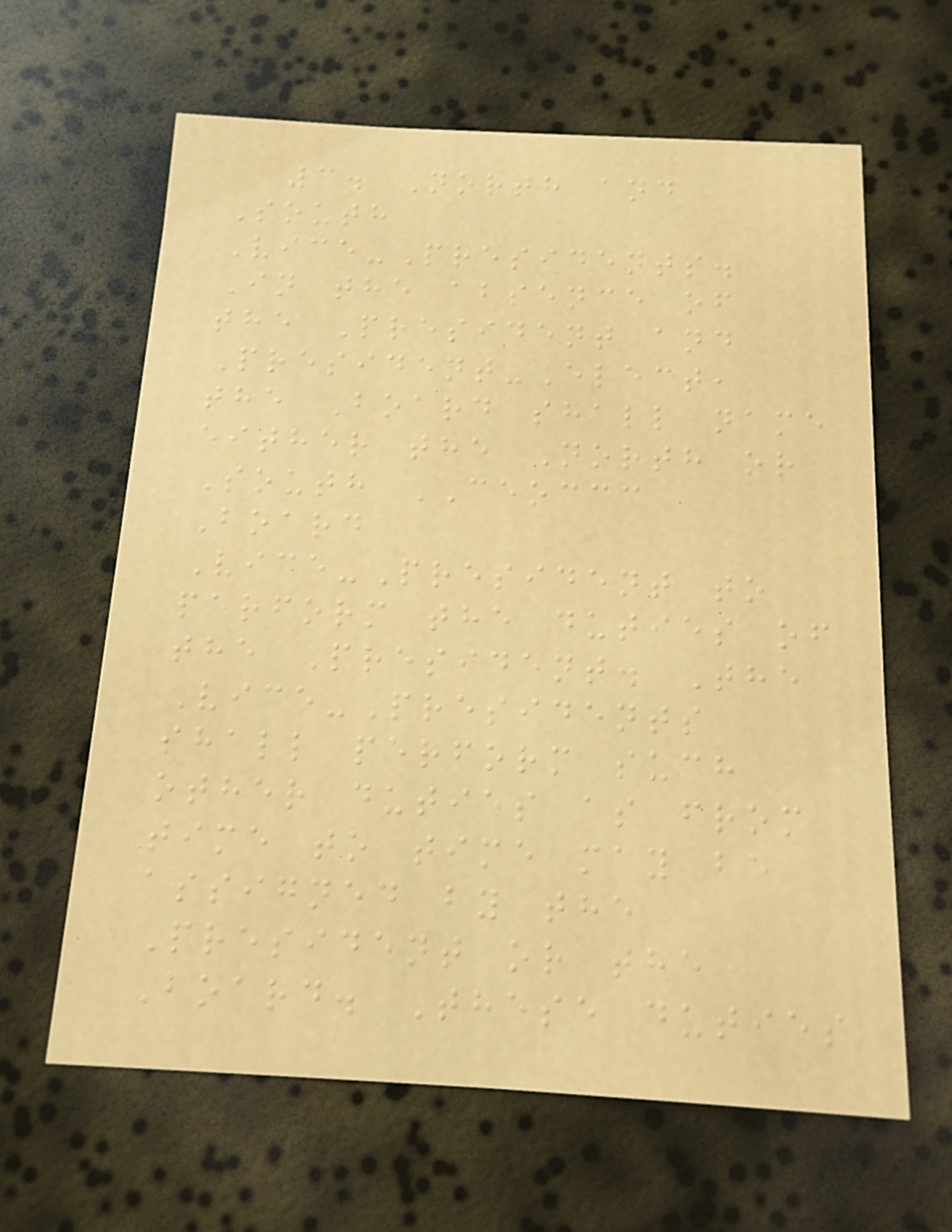3. North and
South
Vice-Presidents.
In the absence of
the President and
President-Elect,
the Board shall name
either the North or
South CEOCCC
Board
Vice-President to
perform the duties of
the President. The
Vice-Presidents
shall perform such
other duties as from
time to time may be
assigned by the
President or the
Board. These duties
